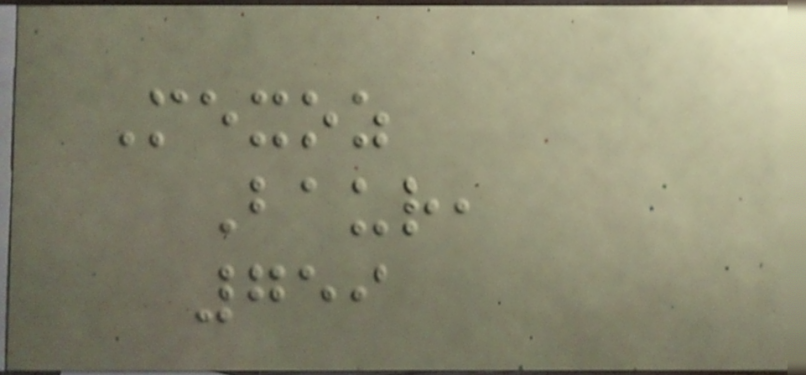Mexoz
Baur,
759
